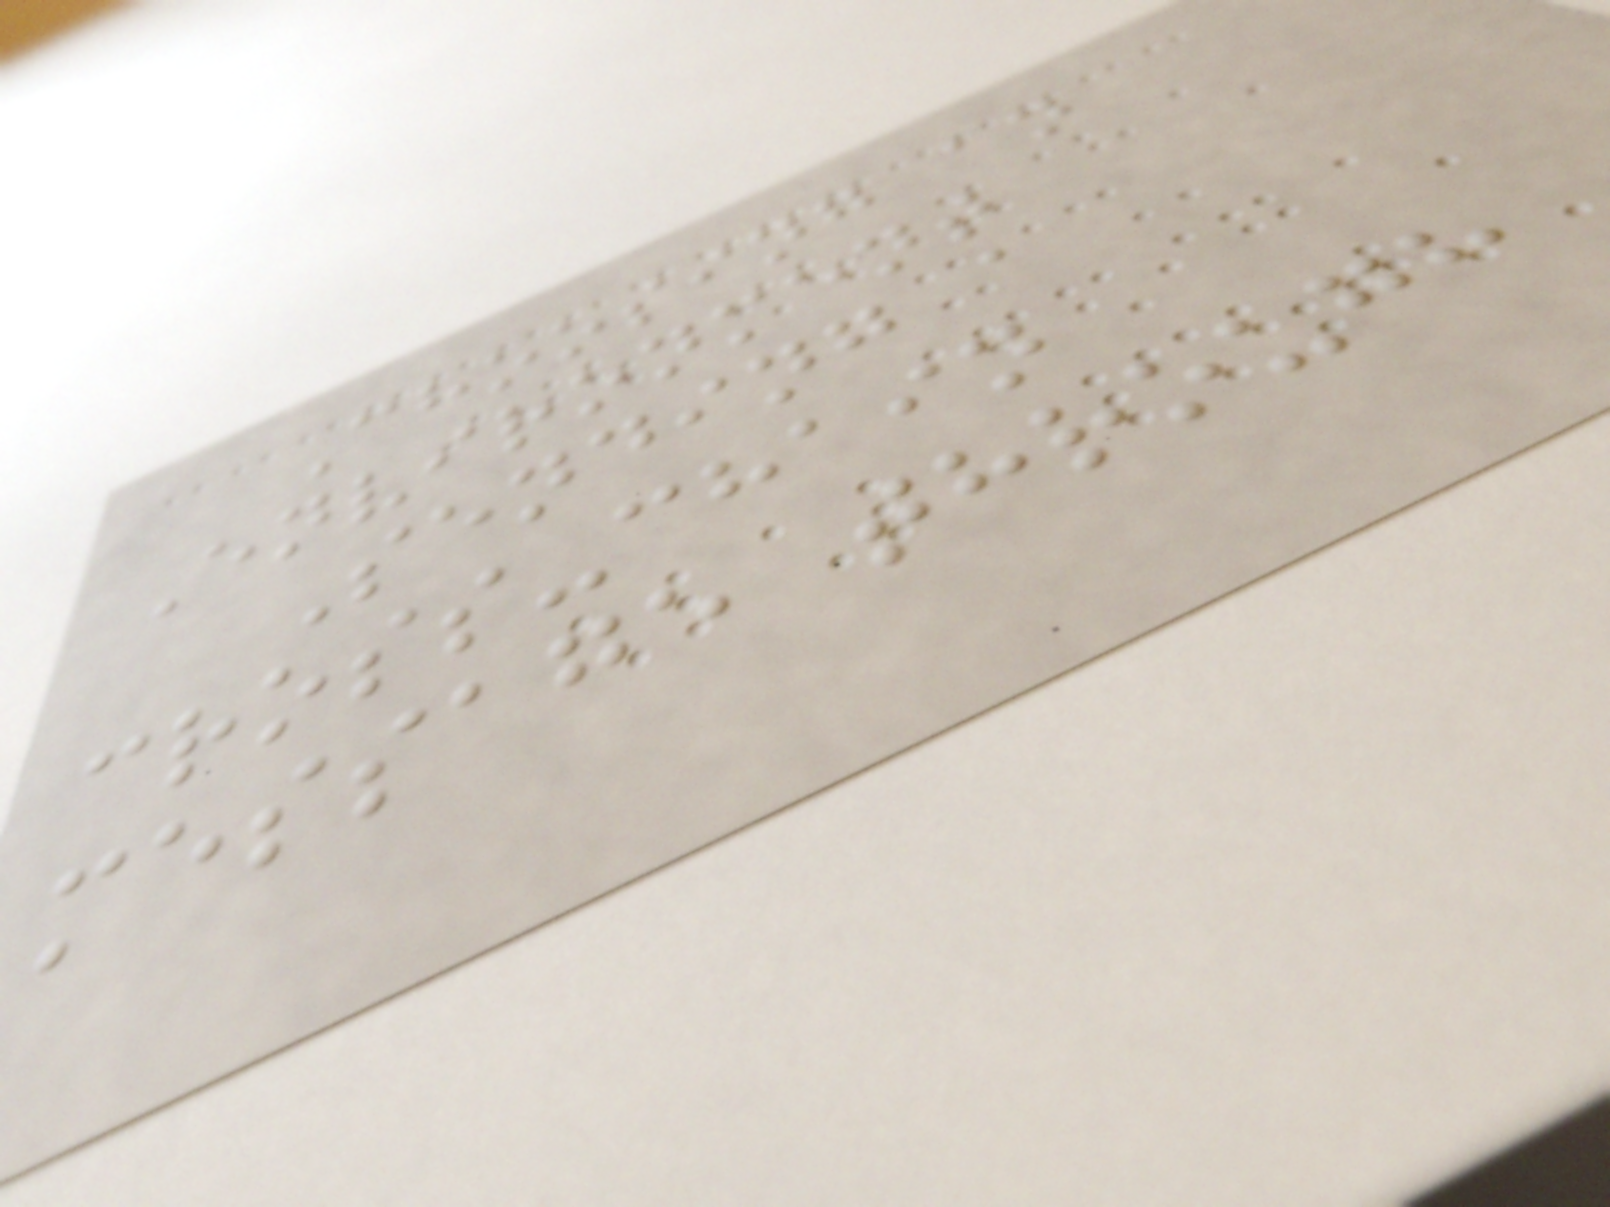Choosing an
Environment
Sending a
cross-chain
message through
